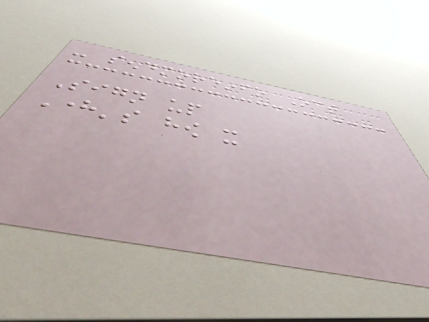- sendmoreinfo Oct
Sign up
Here's how it
